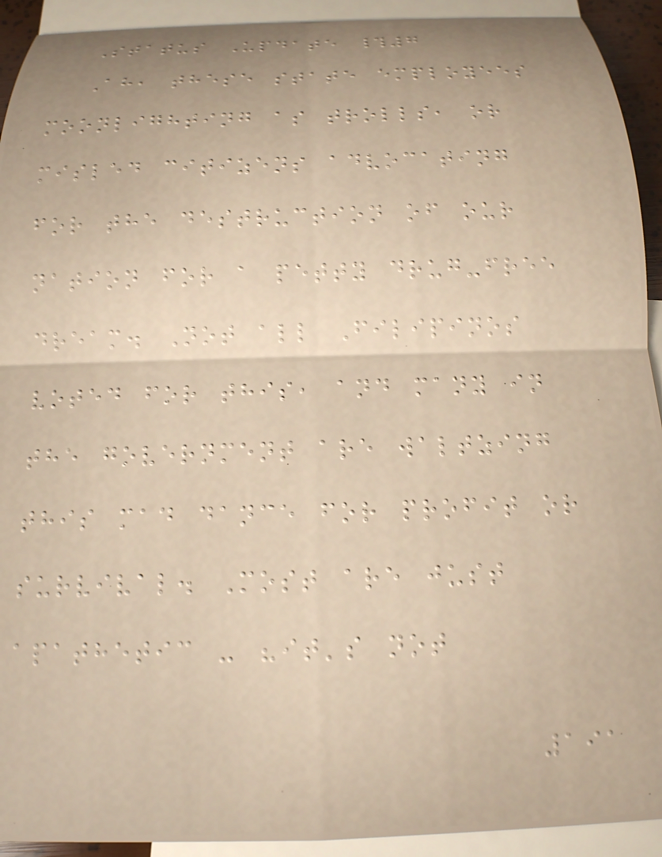Status Update #7
Ah, these state employees
moonlighting as trolls, or
misled citizens advocating
for the destruction of our
nation for a petty drug-free
dream. Not all Filipinos
voted for this, and many in
the government are waltzing
this mad dance for profit or
survival. Most are just
apathetic - "it's not
191
